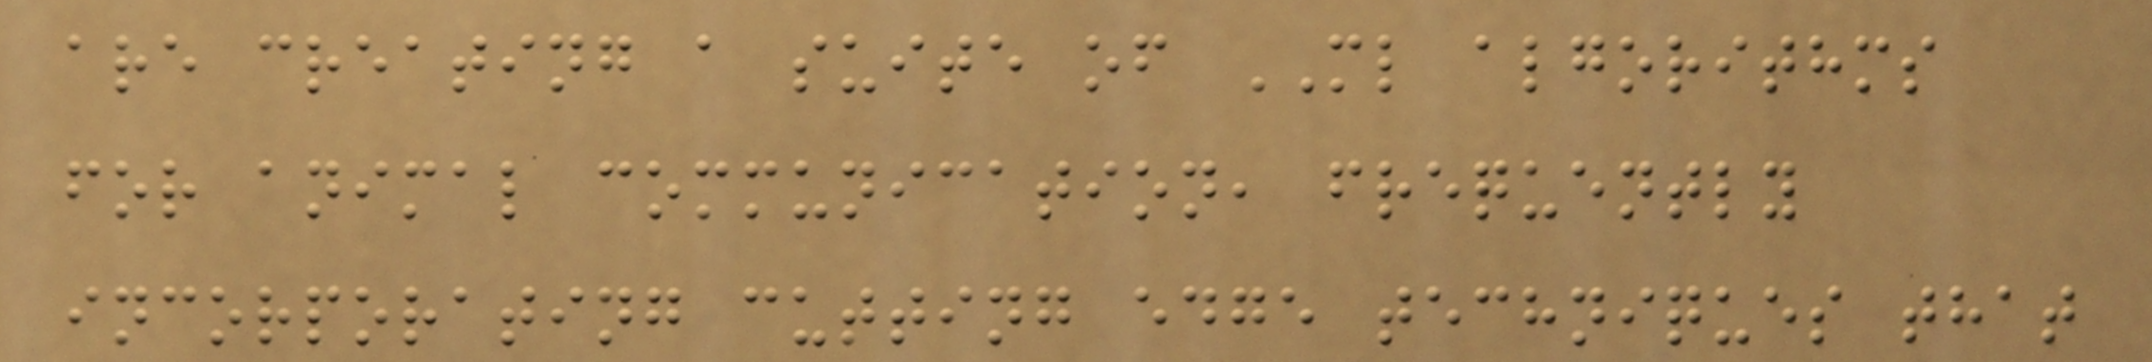are creating a suite of ML algorithms
for animal communication, frequently
incorporating cutting edge techniques that
